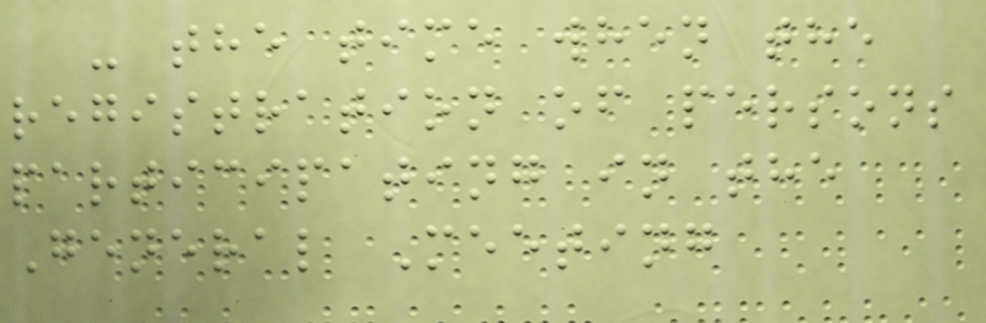- the time when the
registration of persons
participating in the
General Meeting
